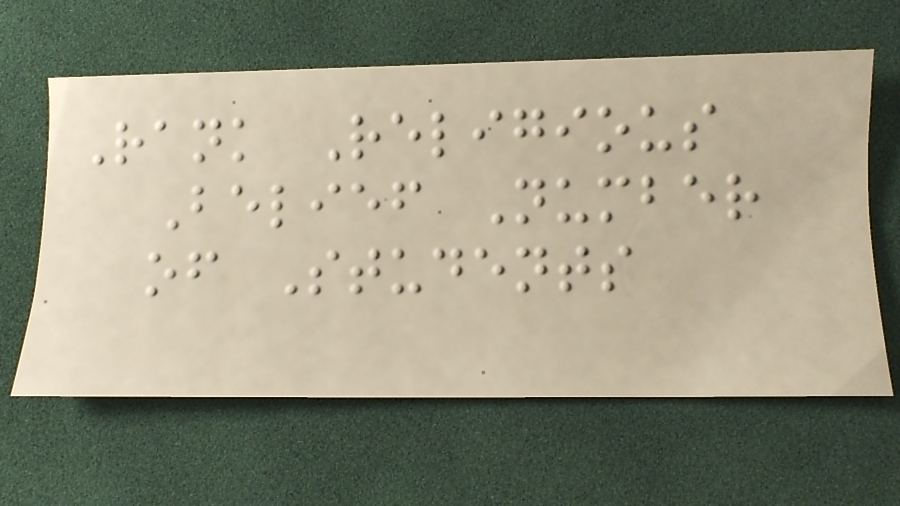Rank Religious
Belief Number
of Students
